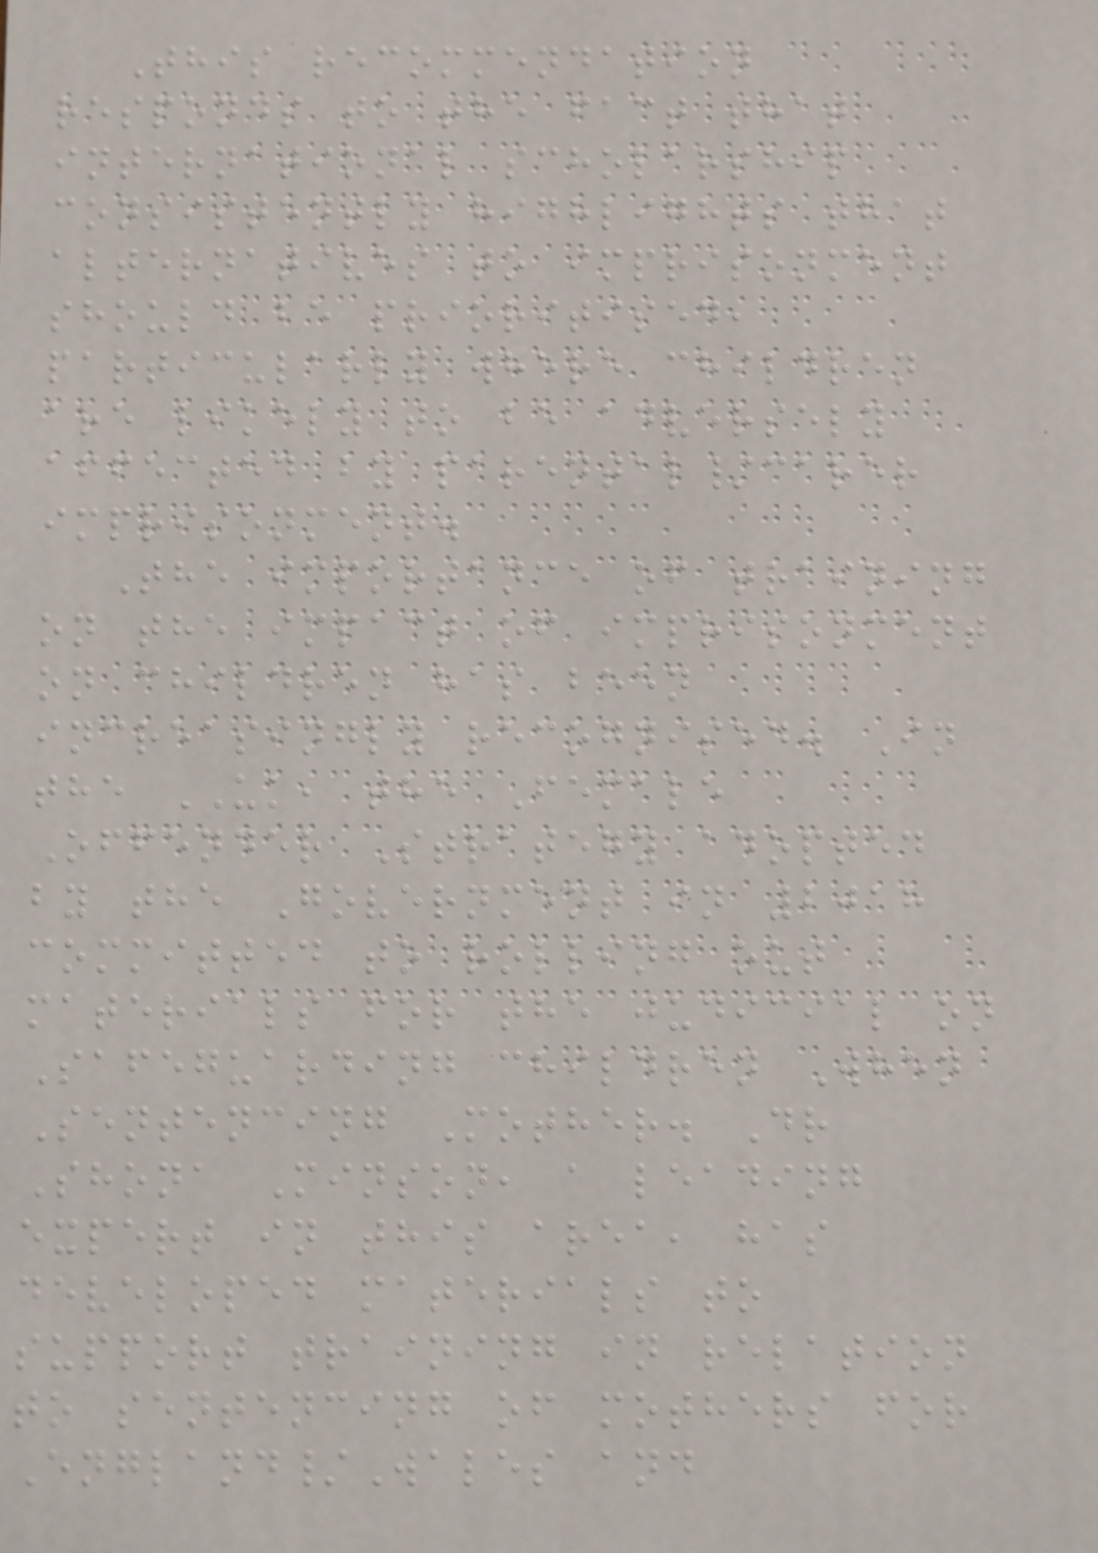This recommendation
responds to the fact that
international scholarship
consistently highlights that
alternatives to imprisonment
should be prioritised,
particularly where children
are likely to be adversely
affected by parental/carer
imprisonment.
The importance of training
on the impact of imprisonment
on children has been
increasingly recognised. In
the UK, the Female
Offender Strategy adopted
by the Government in 2018
committed to rolling out
materials for the judicial on
Safeguarding children When
Sentencing Mother. Dr
Shona Minson, a leading
expert in this area, has
developed materials to
support training in relation
to sentencing of mothers for
England/Wales and
